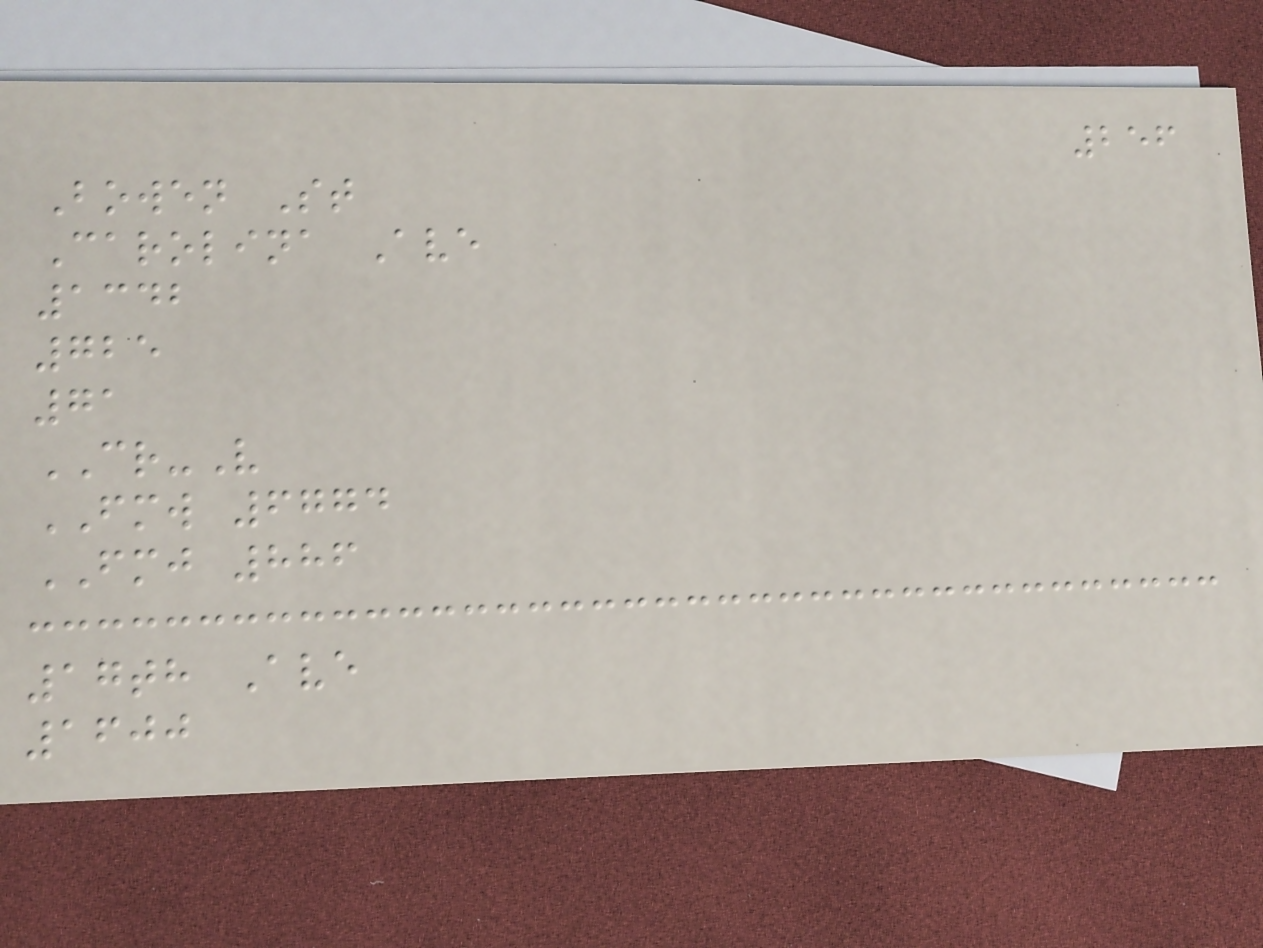256
Bowen St
Carolina Ave
1342
725
71
CR-V
FMW 6774
FMJ 886
17th Ave
1600
